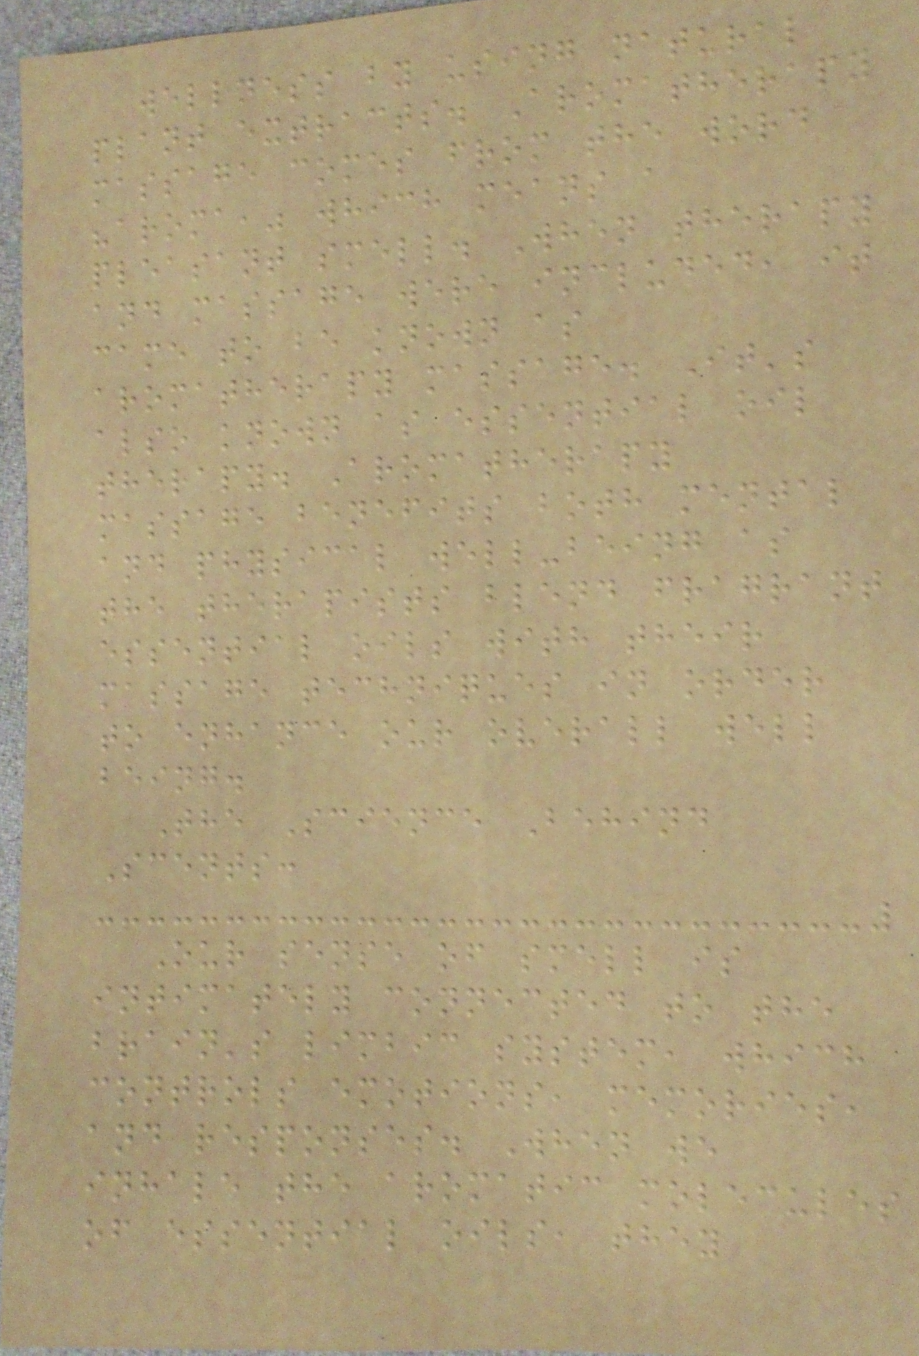wellness by using natural
plant extracts. Aromatherapy
massage comes from the word
"aroma," which means a
pleasant smell. When therapy
and massage were included, it
came to be known as
aromatherapy massage. It's
also known as essential oil
therapy. Aromatherapy
massage benefits both mental
and physical well-being as
the therapists blend fragrant
essential oils with their
massage techniques in order
to enhance our overall well
being.
The Science Behind
Scents:
Our sense of smell is
intimately connected to the
brain's limbic system, which
controls emotions, memories,
and responses. When we
inhale the aromatic molecules
of essential oils, they
